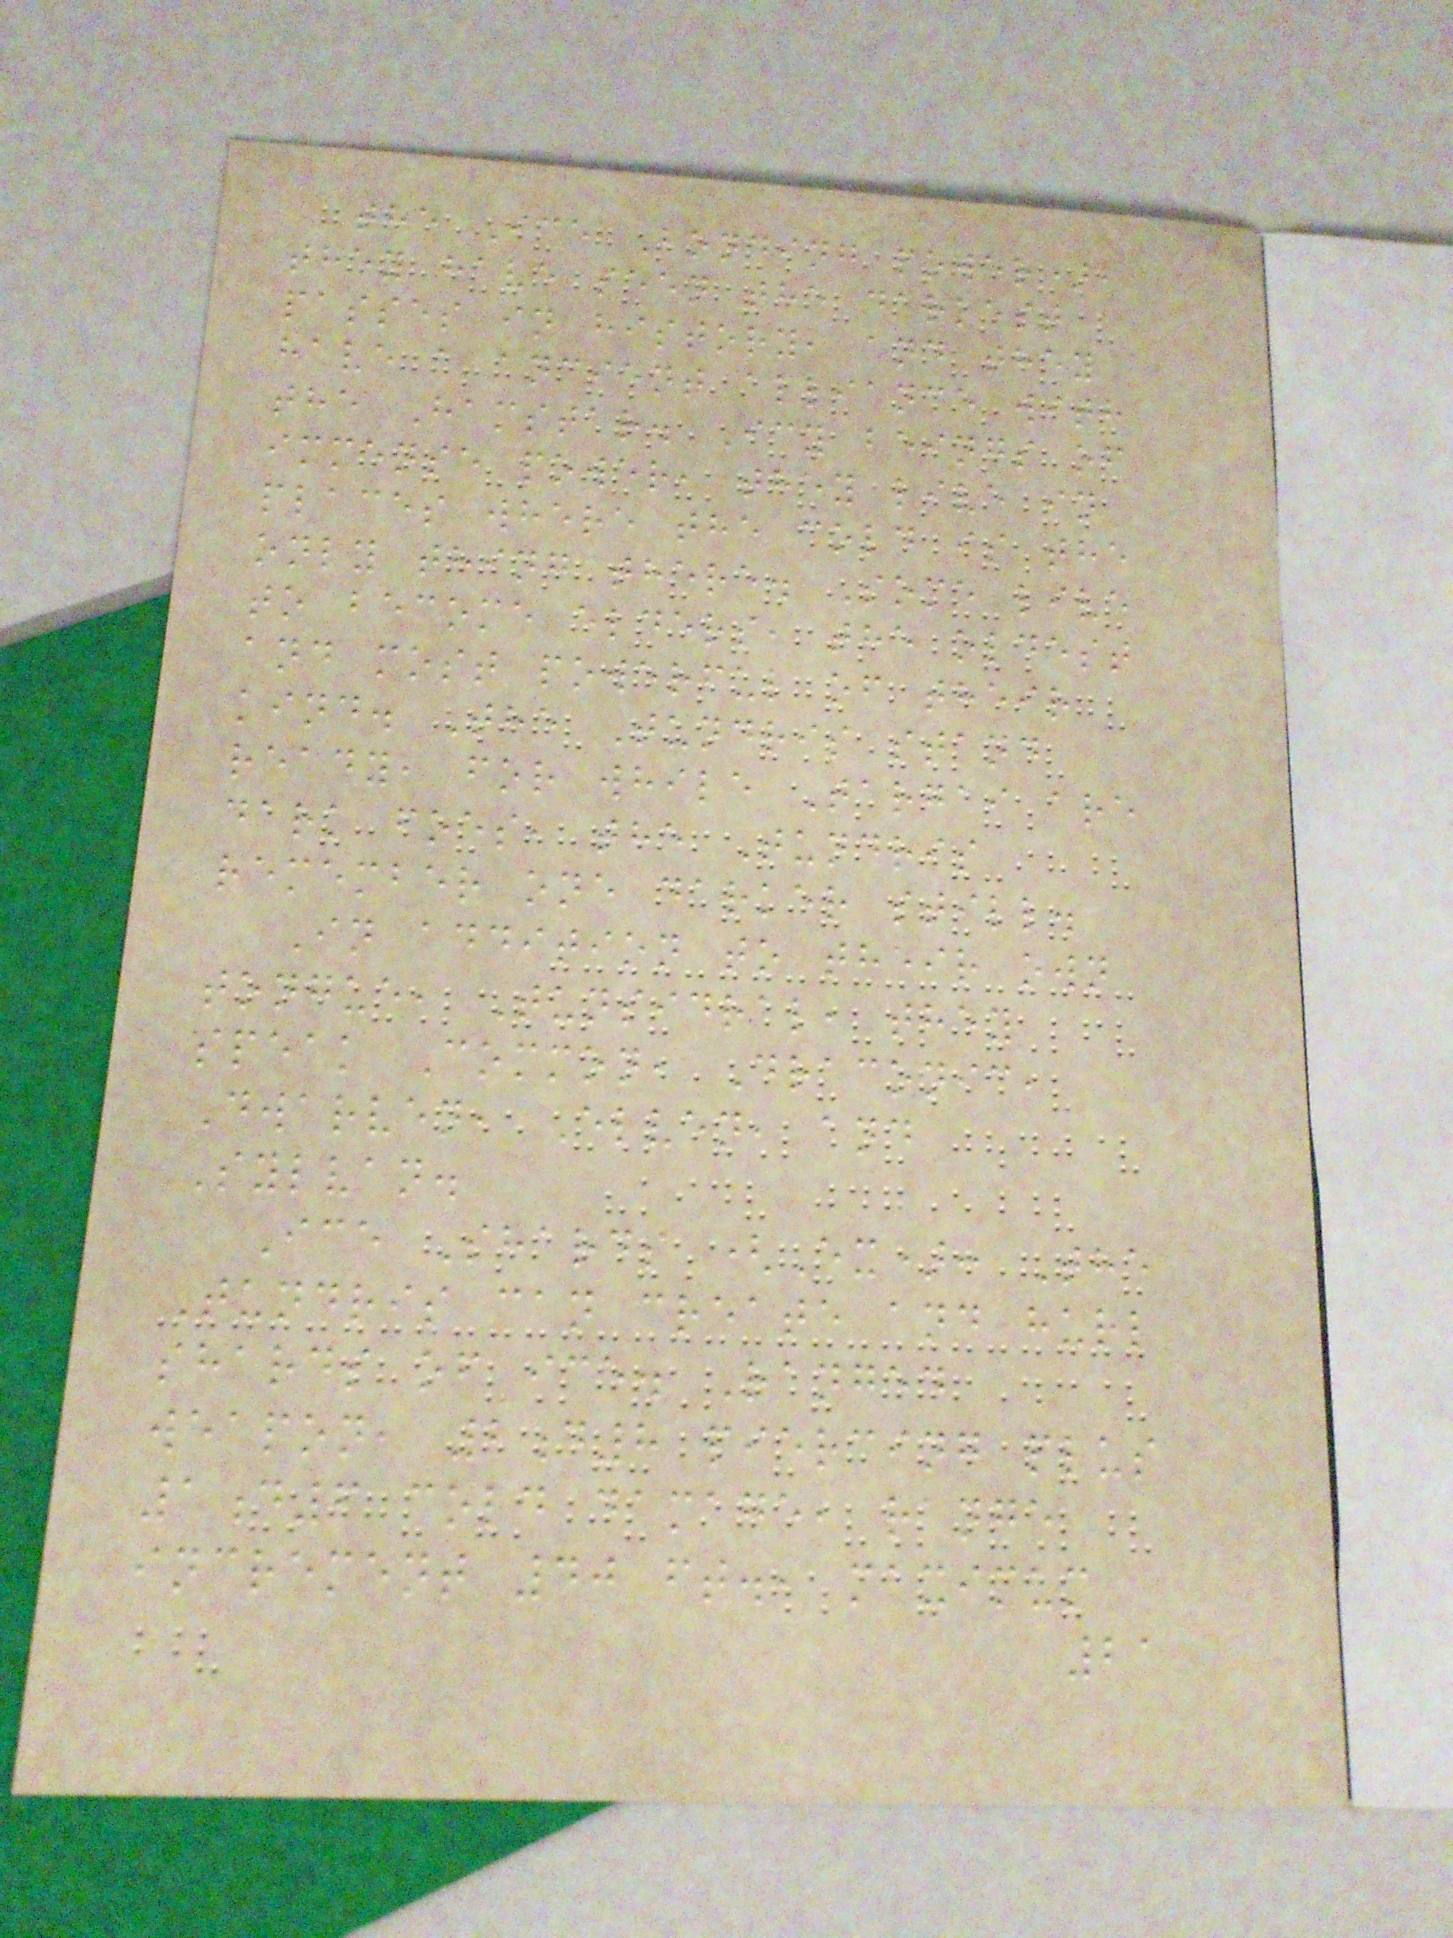the Ice Bonding power),
they have seen the darkest
passes in history, and they
have a ancient alliance with
the Hamstar. Icy beings of
immense power, they live in
places where the cold is the
only thing there. Some live
to become elders, the oldest
and most powerful of their
kind. The Tundris stand
ready, for while Targai are
dark foes, the Tundris
remember one darker still.
In addition to their own
tongue, Tunsidral, they
speak Common, Draconic,
Dwarven, Elven, and
Sylvan.
Ice Shards (Ex): The
Tundris can create and hurl
shards of ice. Ranged
weapon, 2d8 piercing plus
1d6 cold damage, range
increment 40 ft., maximum
21
